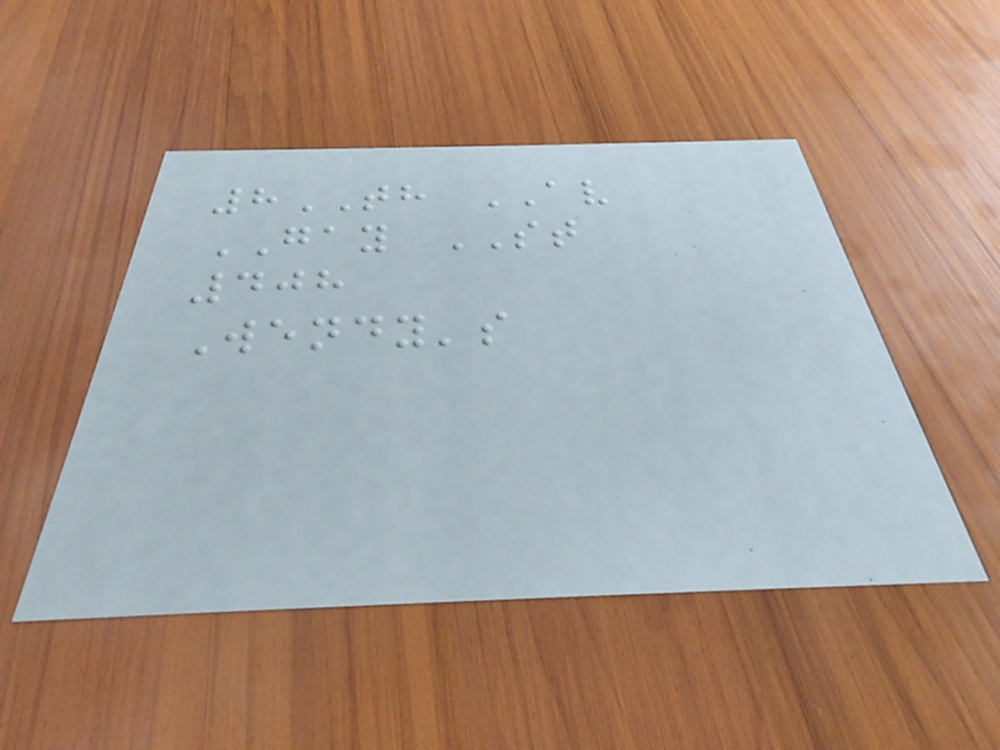8TH AV
GAY ST
408
Wendy's
